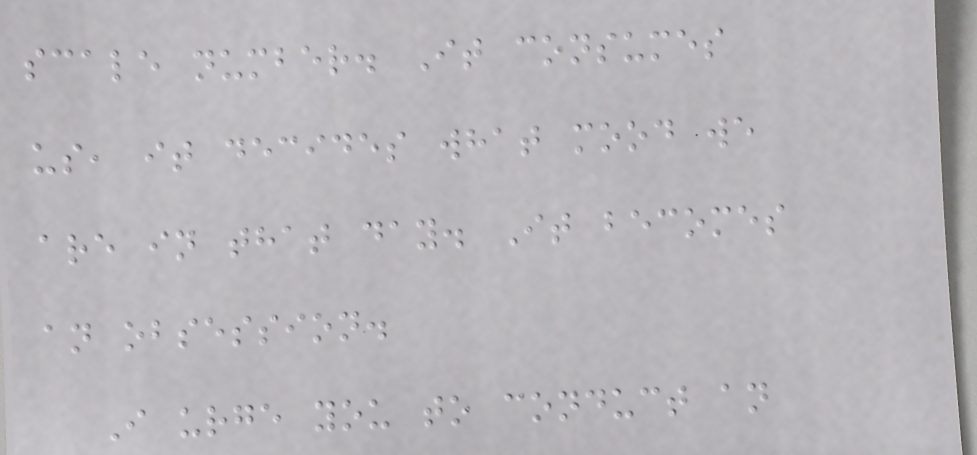scale number. It consumes
us, it decides what mood we
are in that day. It becomes
an obsession.
I urge you to conduct an
